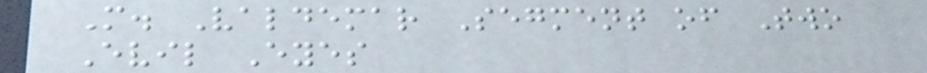M. Valdemar Segment of Two
Evil Eyes
